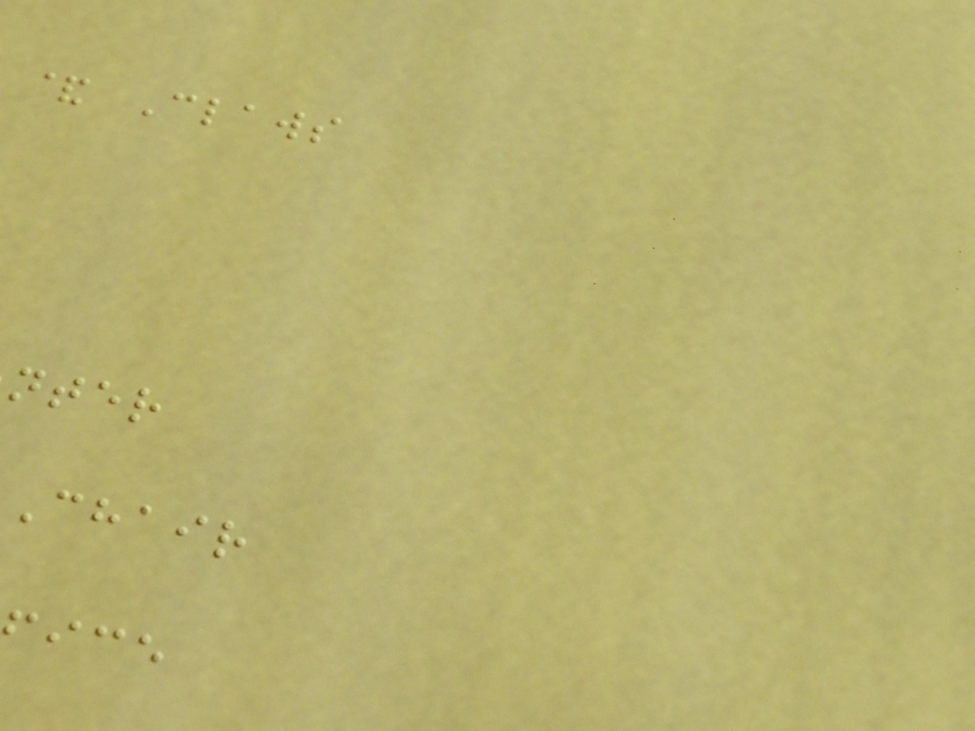& Claws
nter
Chair
